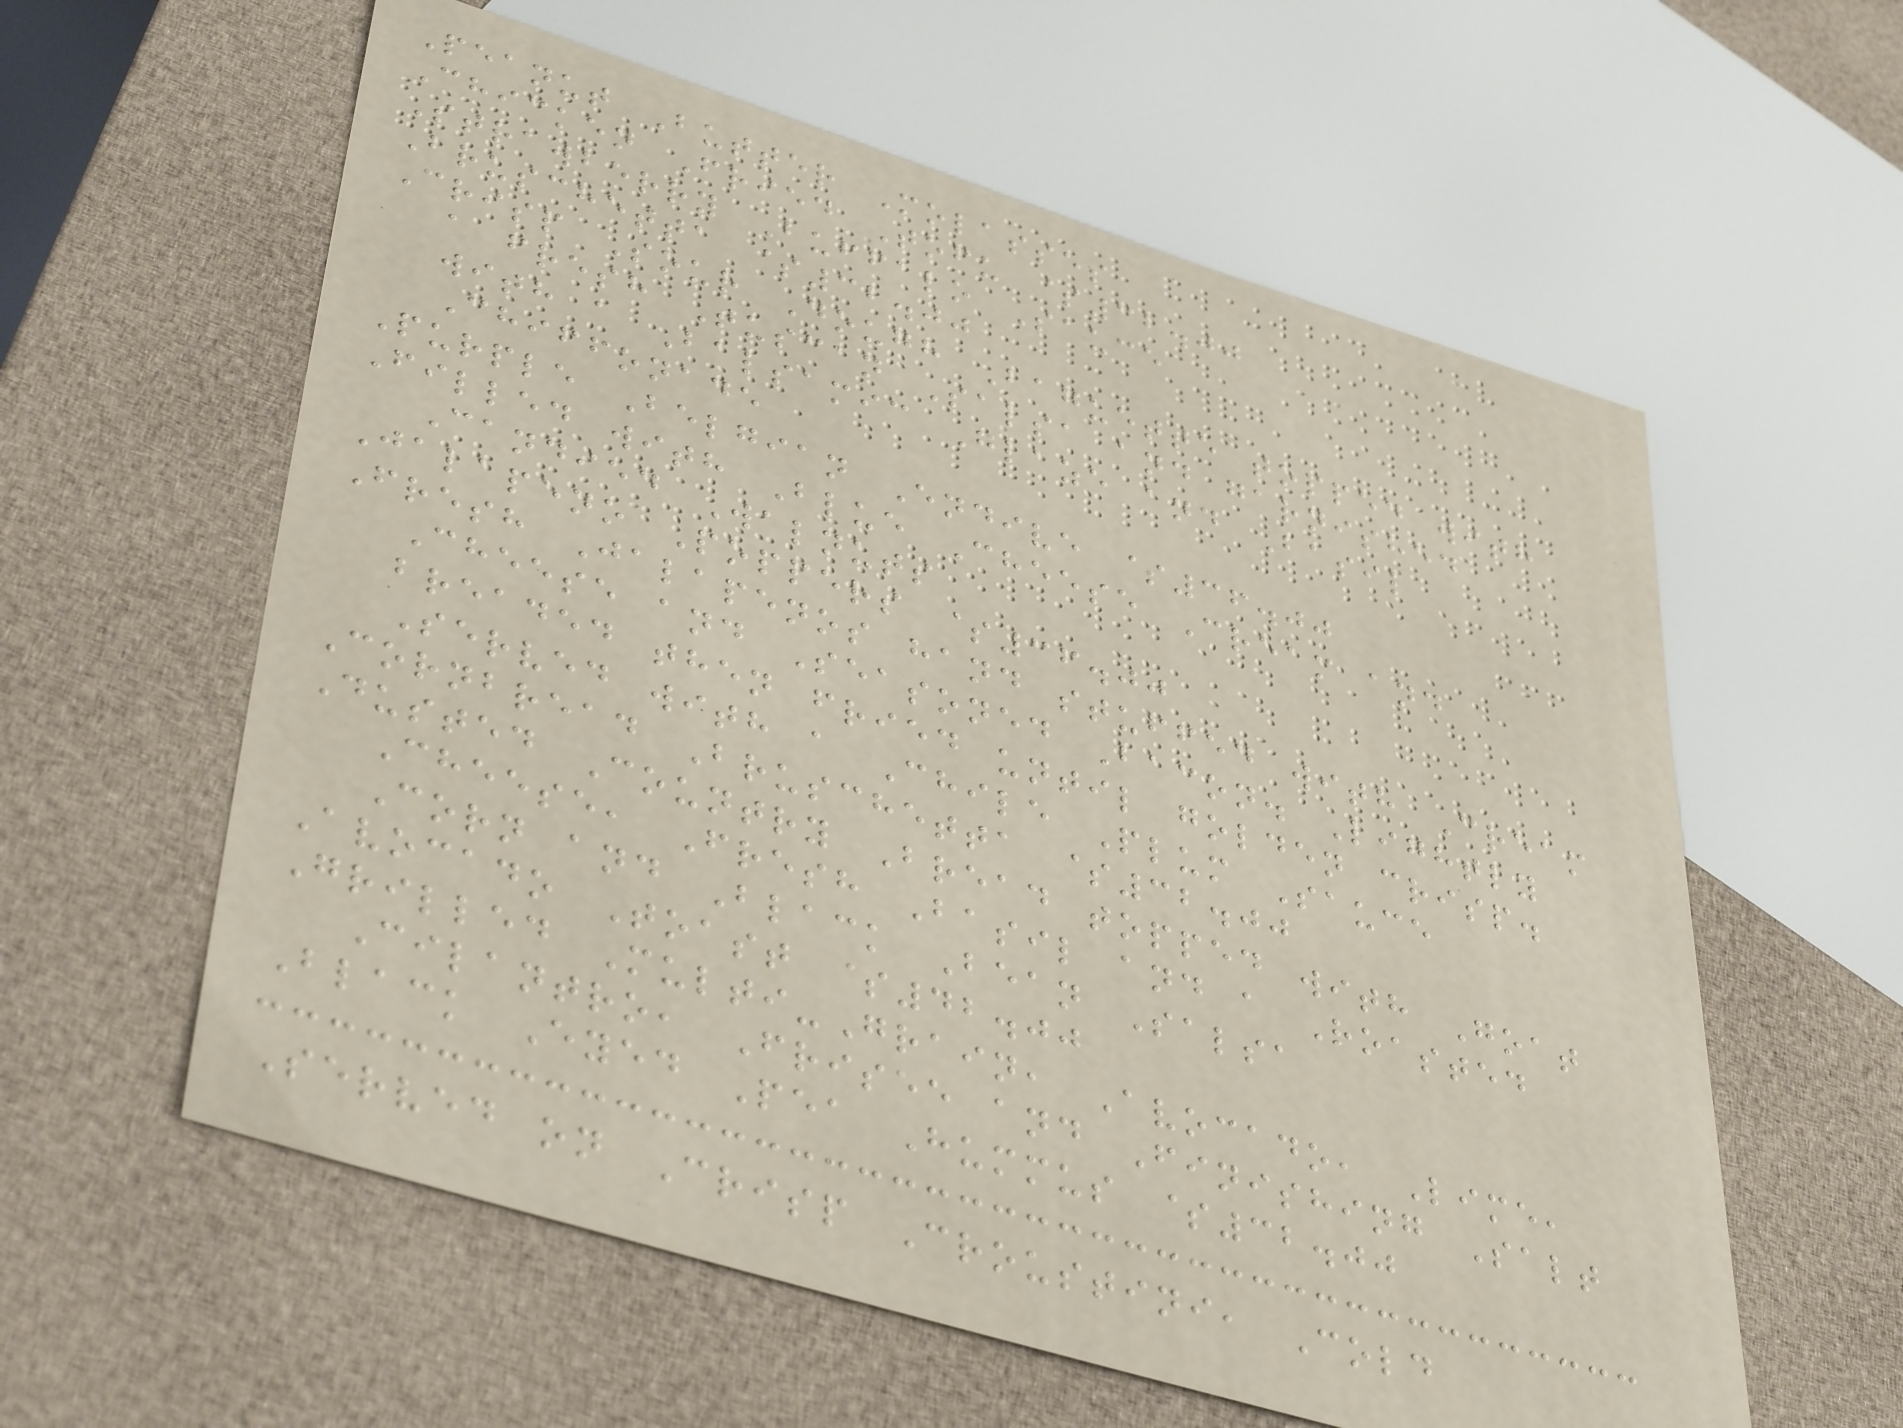Peanut Butter Molasses
Chicken Fried Tofu $32.00
Strawberry Buffalo Sauce
Bruschetta $32.00
Crisp Sour Dough Baguette topped with
a fresh Tuscan Salsa and garnished
with a Balsamic Glaze and Basil
Chiffonade
Purple Belgian Endive $36.00
Filled with Blue Cheese Cream and
Candied Walnuts
Jalapeno Poppers $36.00
Fresh Jalapenos hand stuffed with Cream
Cheese and Seasoned Bacon. Lightly
breaded then fried until golden crisp.
Served with a Chile Plum Sauce
Cornbread Bruschetta $32.00
Dusted Country Bread topped with Goat
Cheese, Fresh Basil and a Roasted
Corn and Black Bean Salsa
Avocado Toast $42.00
Grilled Multi-Grain, Avocado, Lime,
Cilantro, Frisee and Finishing Salt
Black Eyed Pea Hummus $32.00
Served on Crisp Croustini, Cold
